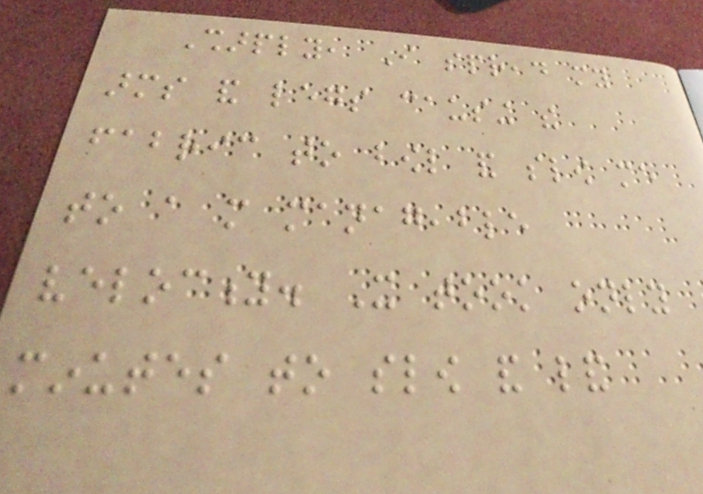Sharply, I spread my
arms and legs causing the
fabric to bowl and slow me
to a more manageable
velocity. It took only
minutes to slow and land
